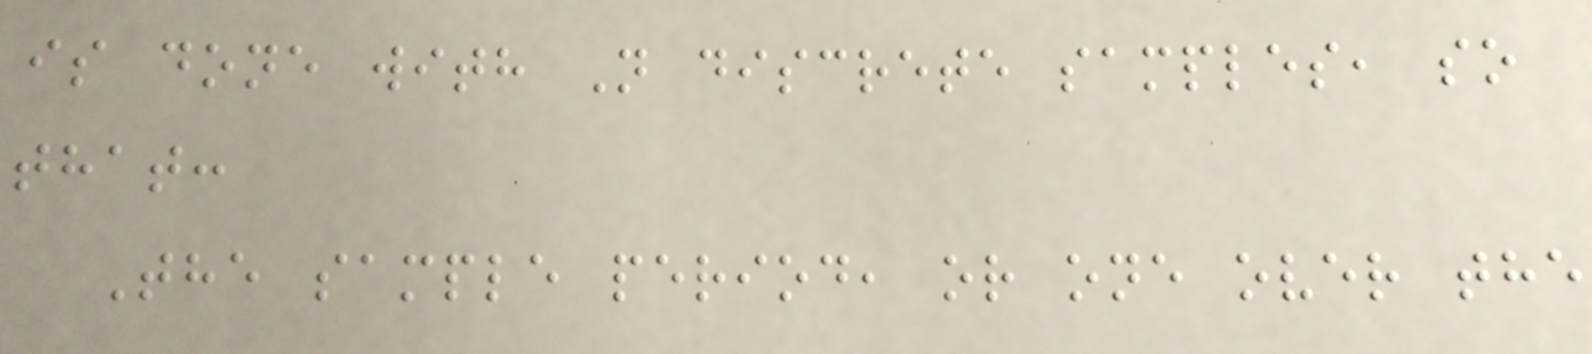is done with N discrete samples, so
that:
The sample period, or one over the
